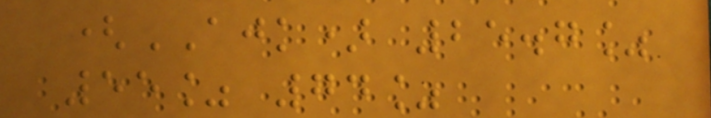(AJK) 25.7%
55% 74%
